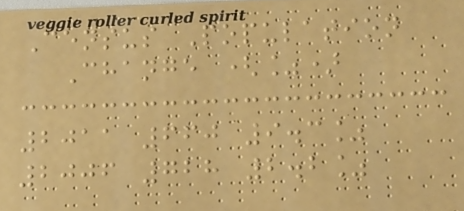Census Population
Change (%)
2011 660 9.3%
2006 728 2.2%
